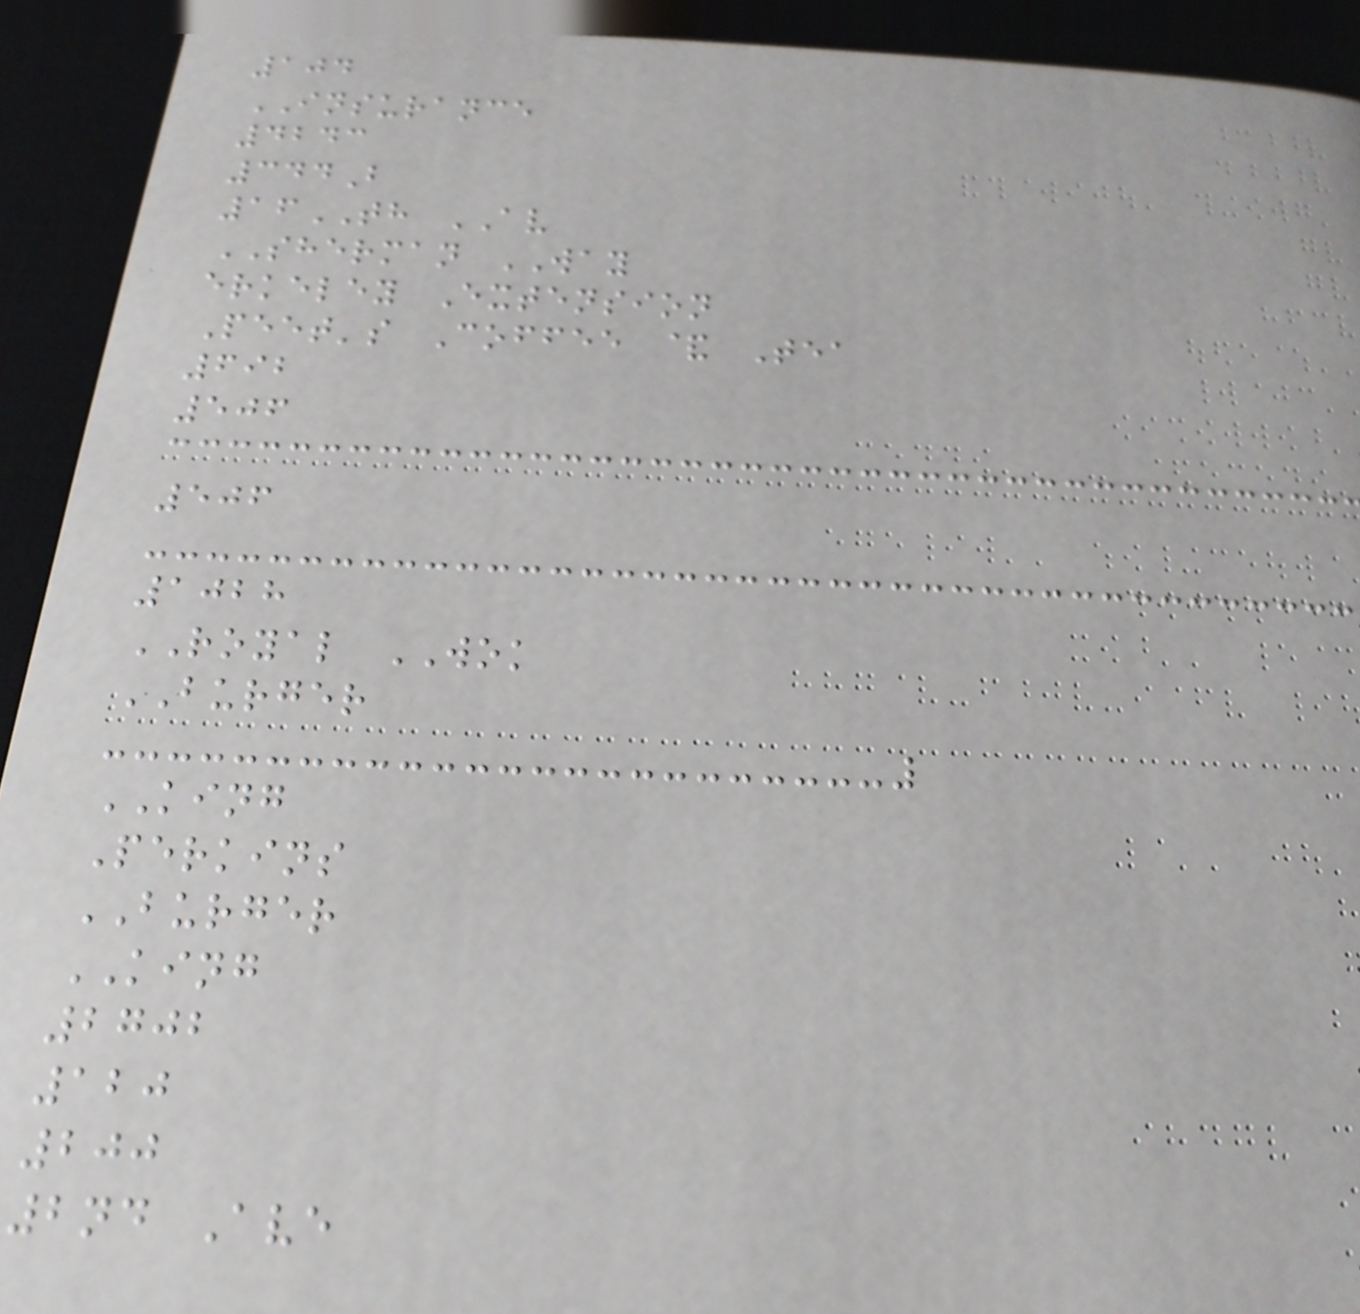104
INSURANCE
4243
344B
16TH AV
SHERMAN WAY
erkeley Extension
Peet's Coffee & Tea
692
506
506
1028
ROYAL WOK
BURGER
KING
Perkins
BURGER
KING
2702
120
200
2nd Ave
